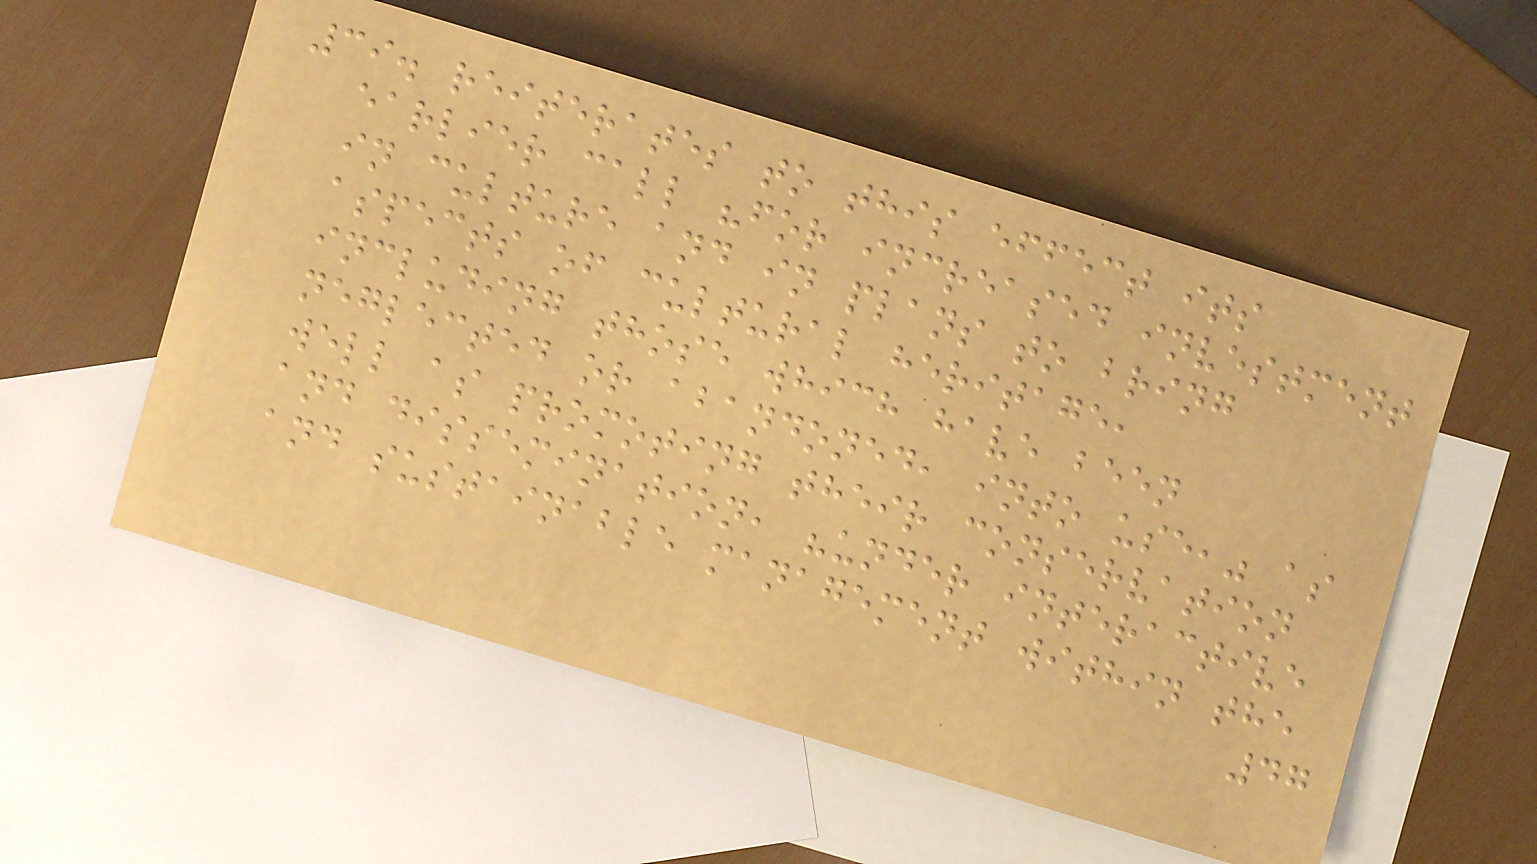39. reiterates to this effect its
earlier call "for increased investment
in culture and in plans to bring
aspects of cultural heritage,
including those which have been
neglected or abandoned, into use," as
well as promoting their conservation
and dissemination, "under interactive
and sustainable management within the
47
